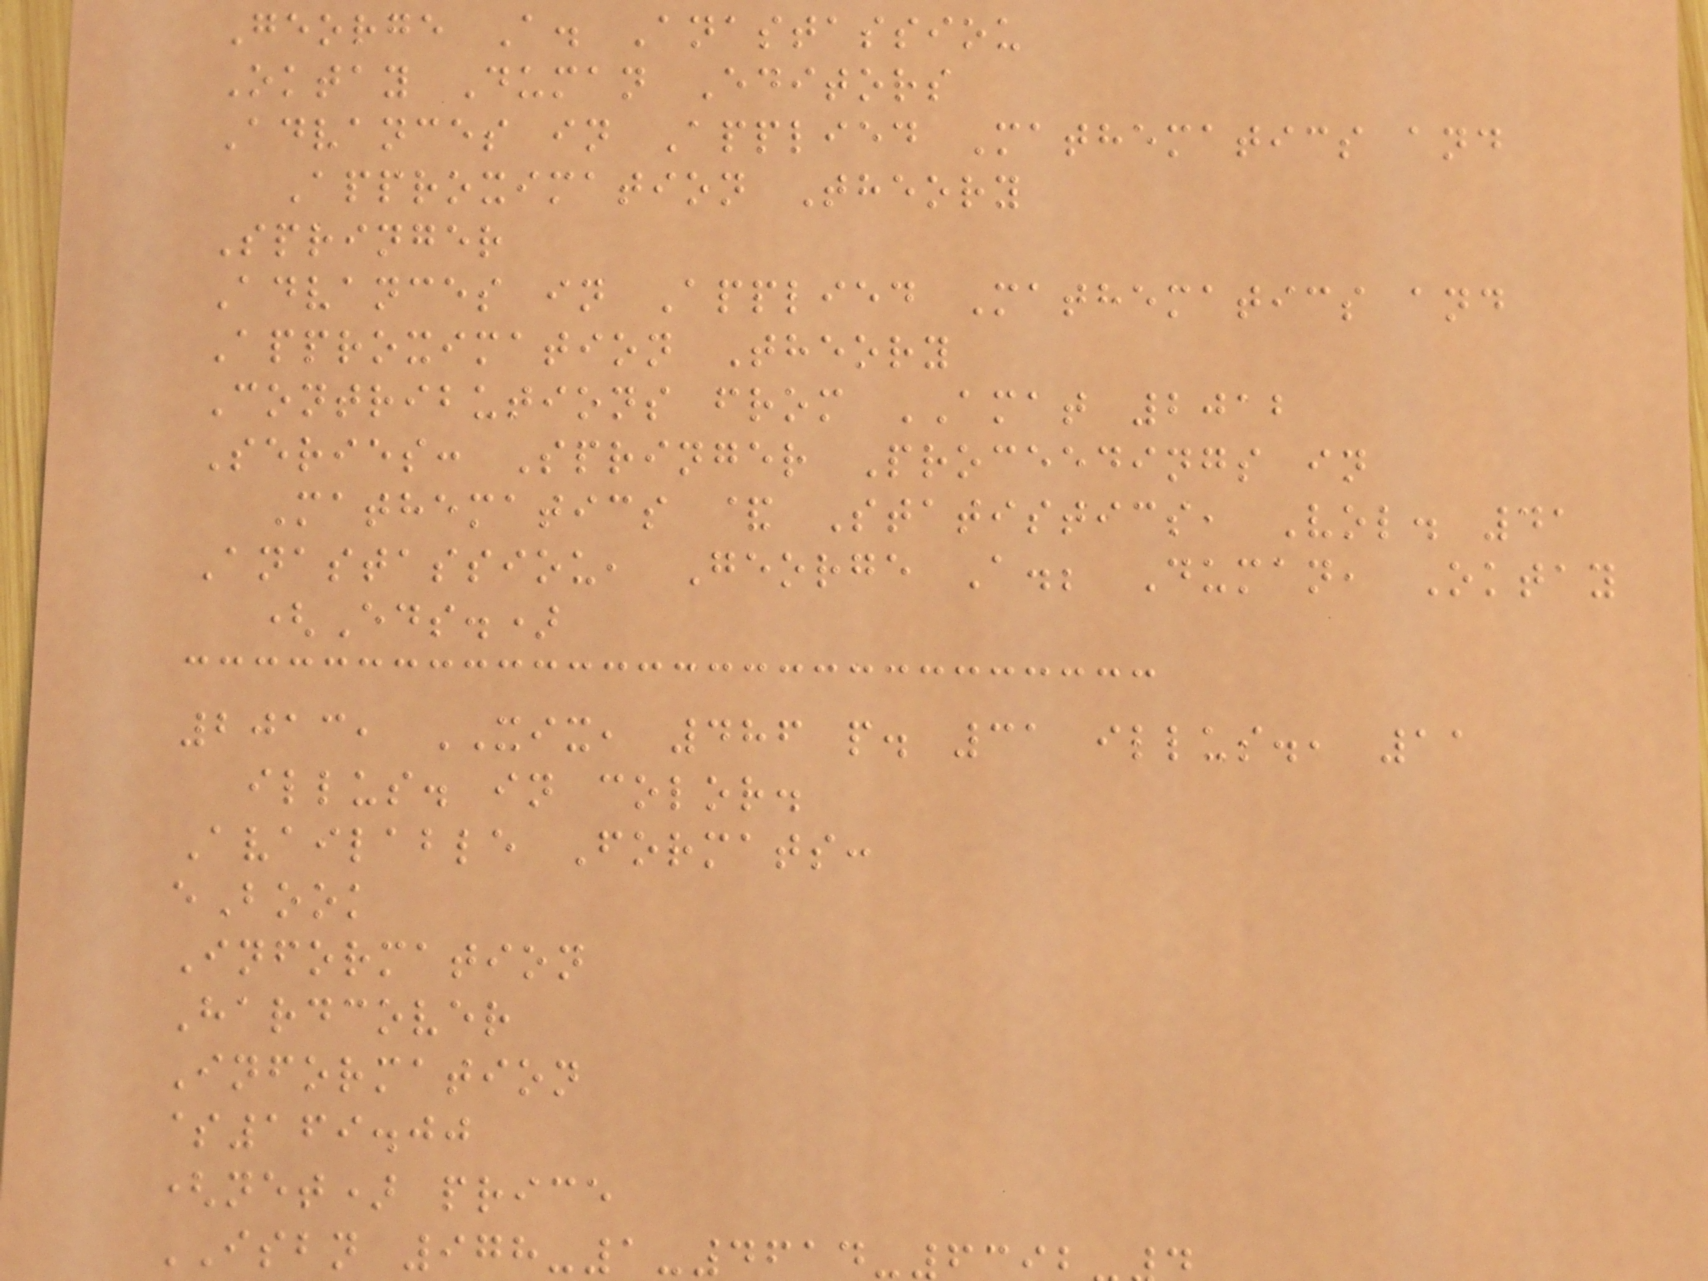George A. Anastassiou
Oktay Duman Editors
Advances in Applied Mathematics and
Approximation Theory
Springer
Advances in Applied Mathematics and
Approximation Theory
Contributions from AMAT 2012
Series: Springer Proceedings in
Mathematics & Statistics, Vol. 41
Anastassiou, George A.; Duman, Oktay
(Eds.)
2013, XIX, 486 p. 31 illus., 11
illus. in color.
Available Formats:
eBook
Information
Hardcover
Information
$169.00
(net) price
ISBN 978-1-4614-
